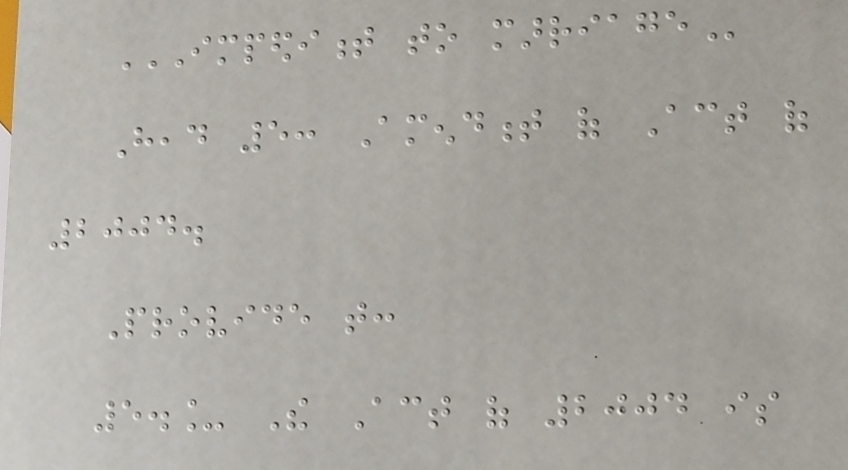IMPEDIMENT TO MARRIAGE
Head 5: Amendment of Act of
2004.
Provide that:
5._ The Act of 2004 is
